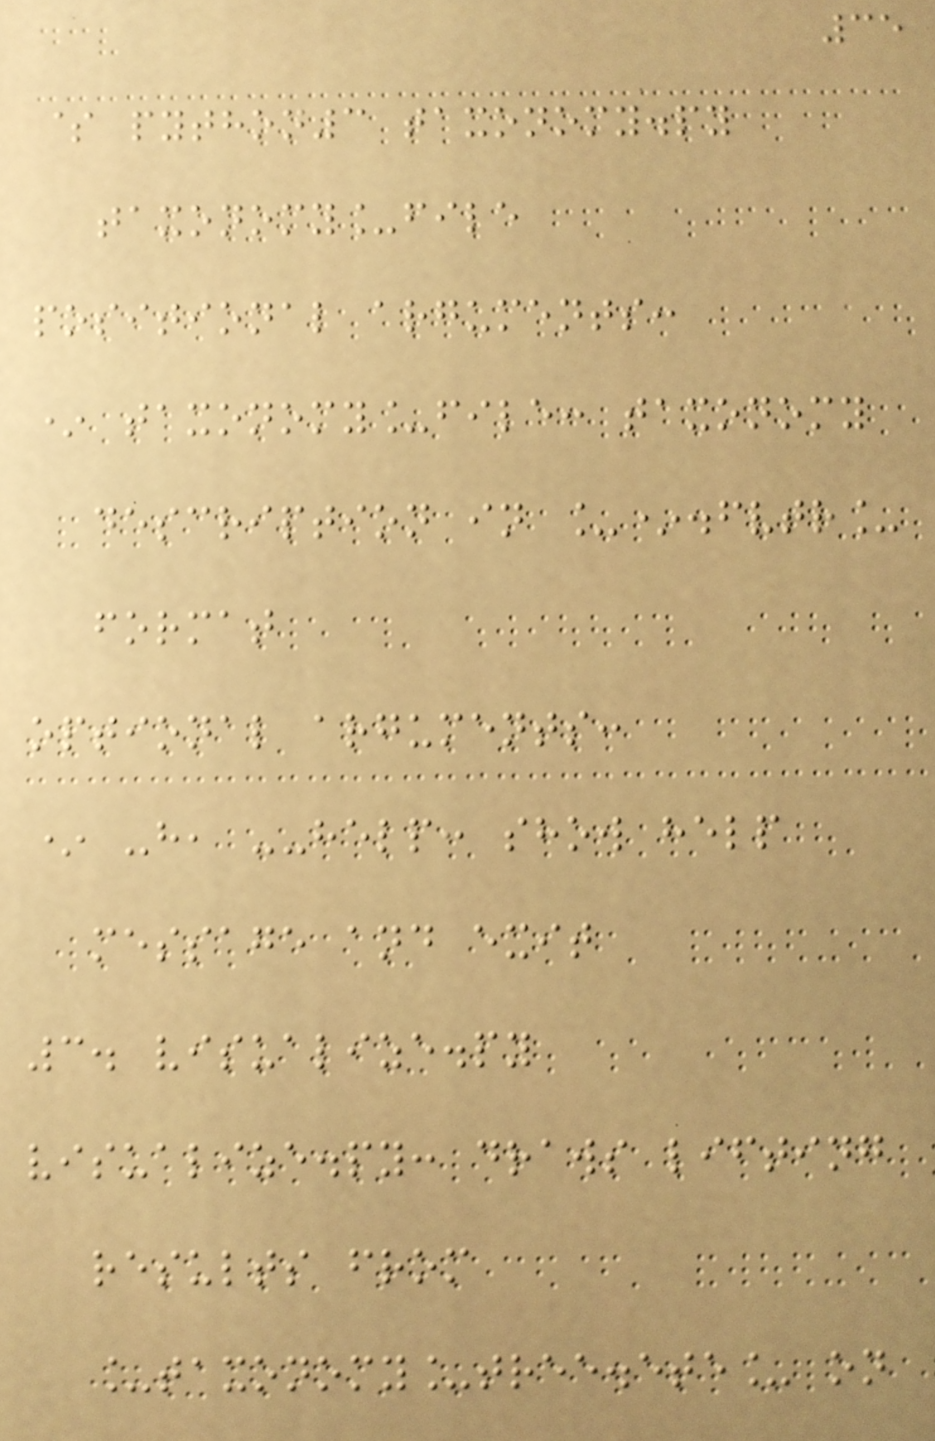35
$ python3 taxonomy.py
taxonomy_file
positional arguments:
* taxonomy_file: taxonomy
description in _*.fvtr_
format
optional arguments:
* -h, --help: show help
message and exit
3. visualize.py
visualize.py: draws lifting
results from
_taxonomy_tree.ete_ on
